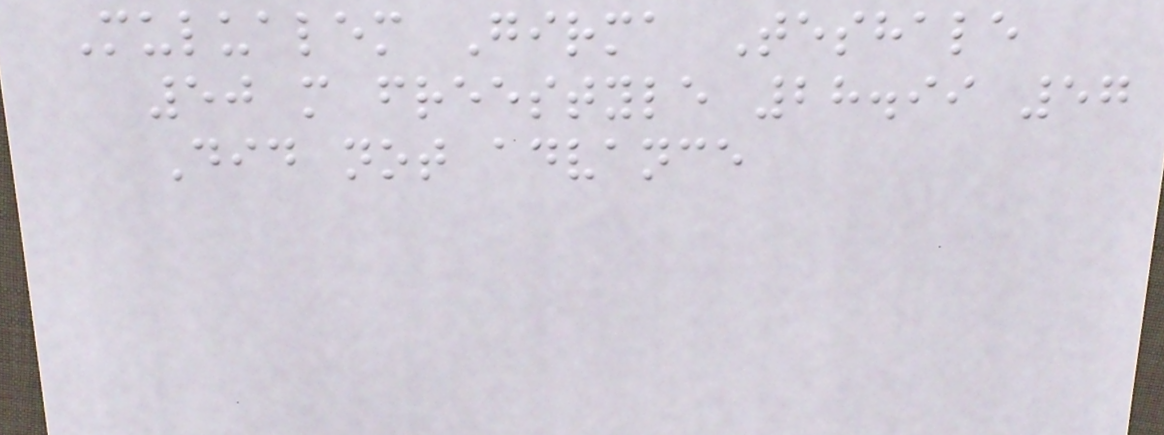Mulualem Girma Teshale
50 m freestyle 28.99 57
Did not advance
